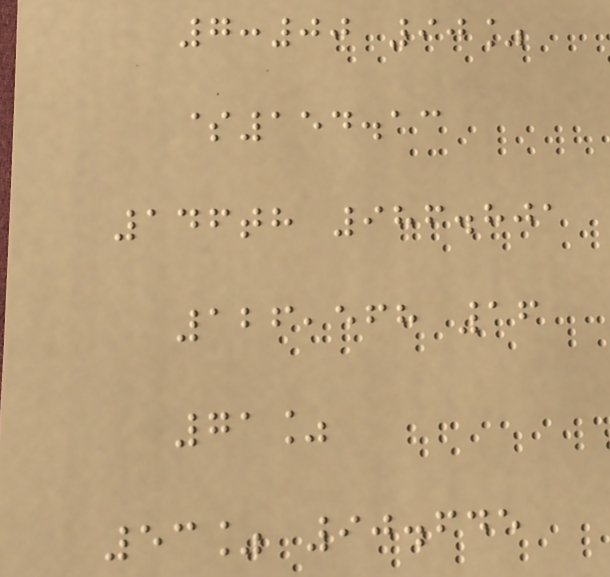7:00 90%
$154.13
146th 986.801
126,568 16
71%
53% 90.645
